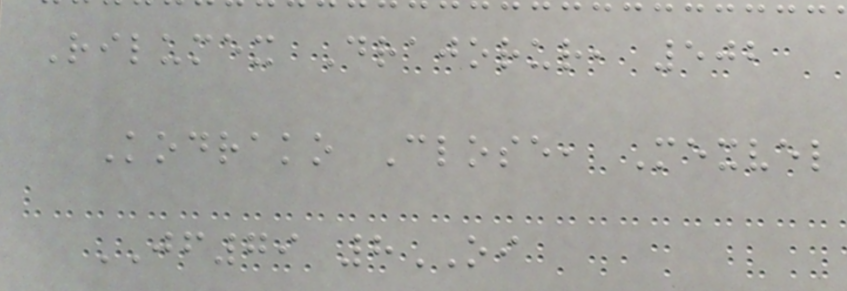Rilumex Drajorur, 502
Kodrako Close, Mexvel
JF79 8OI
